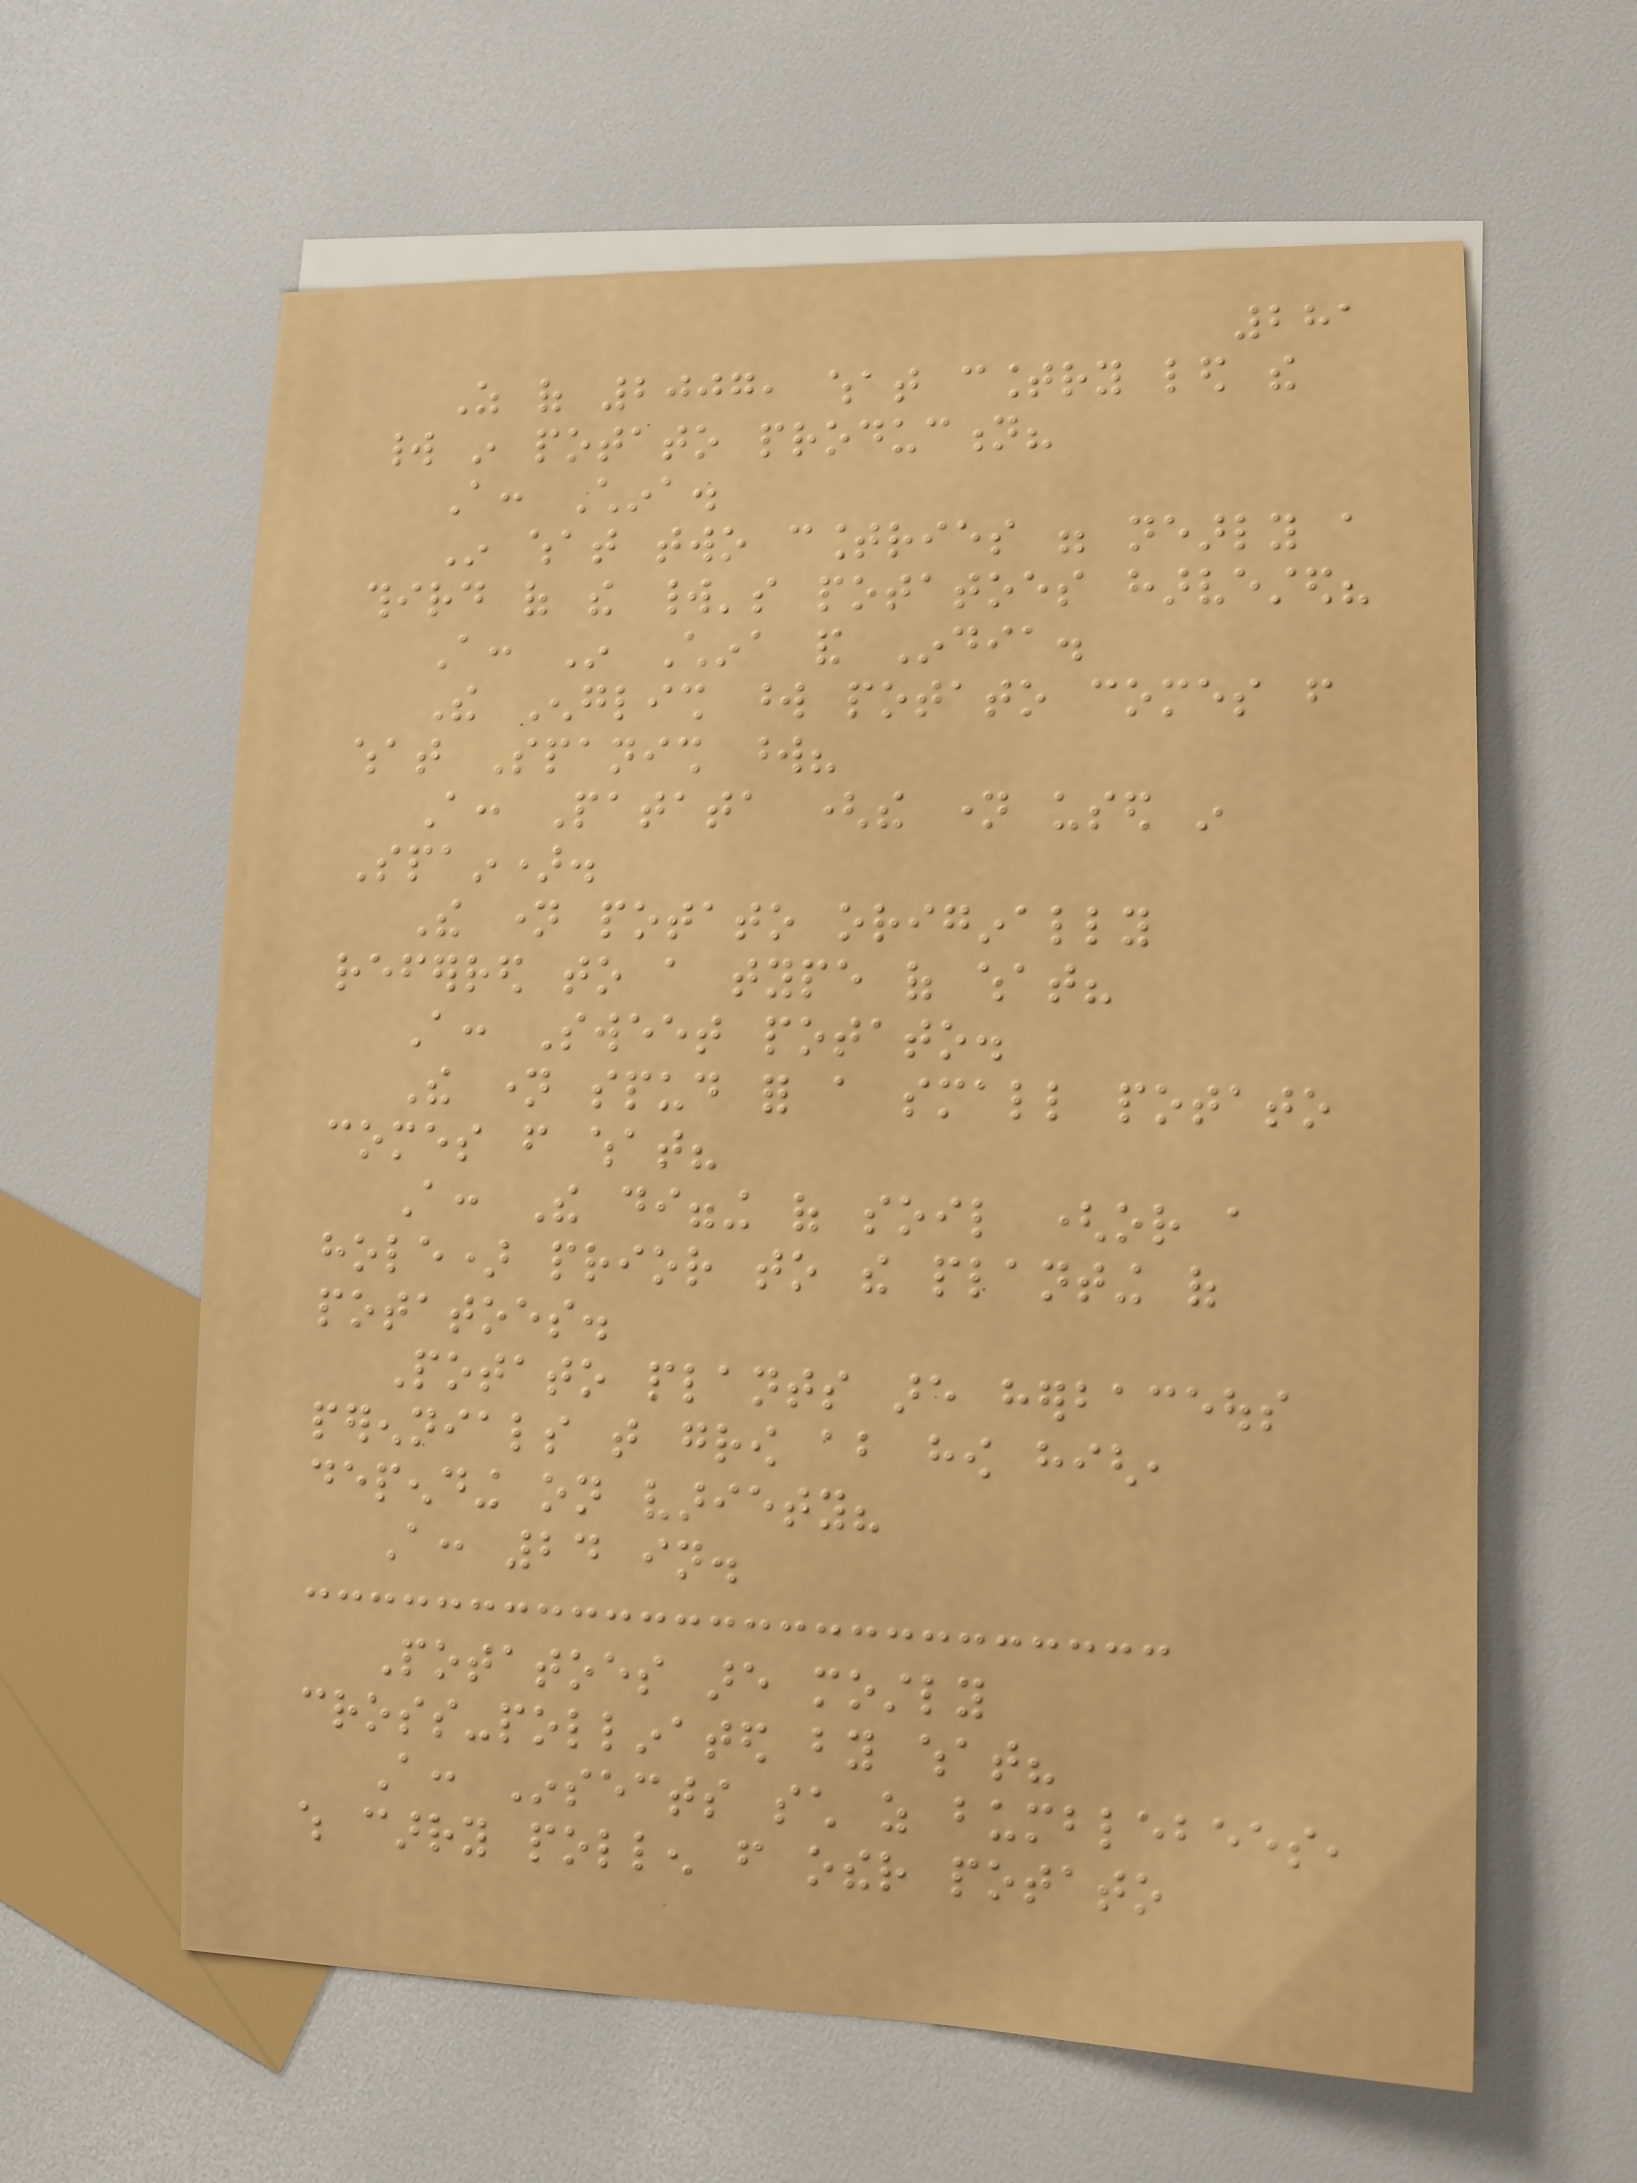281
As of 2007, what country led the
world in potato production?
A: China.
In what two countries were nearly a
third of the world's potatoes harvested?
A: In China and India.
The English word potato comes from
what Spanish word?
A: Patata (the name used in
Spain).
The name potato originally
referred to a type of what?
A: Sweet potato.
The name spud for a small potato
comes from what?
A: The digging of soil (or a
hole) prior to the planting of
potatoes.
Potato plants are herbaceous
perennials that grow about how high,
depending on variety?
A: 24 in.
Potatoes are mostly
cross-pollinated by what?
A: Insects such as bumblebees,
which carry pollen from other potato
